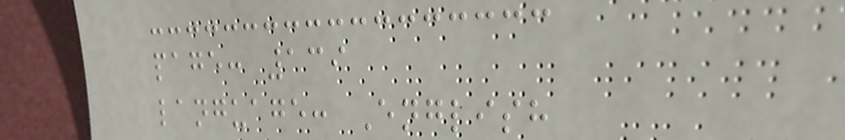page: 139
language: English
